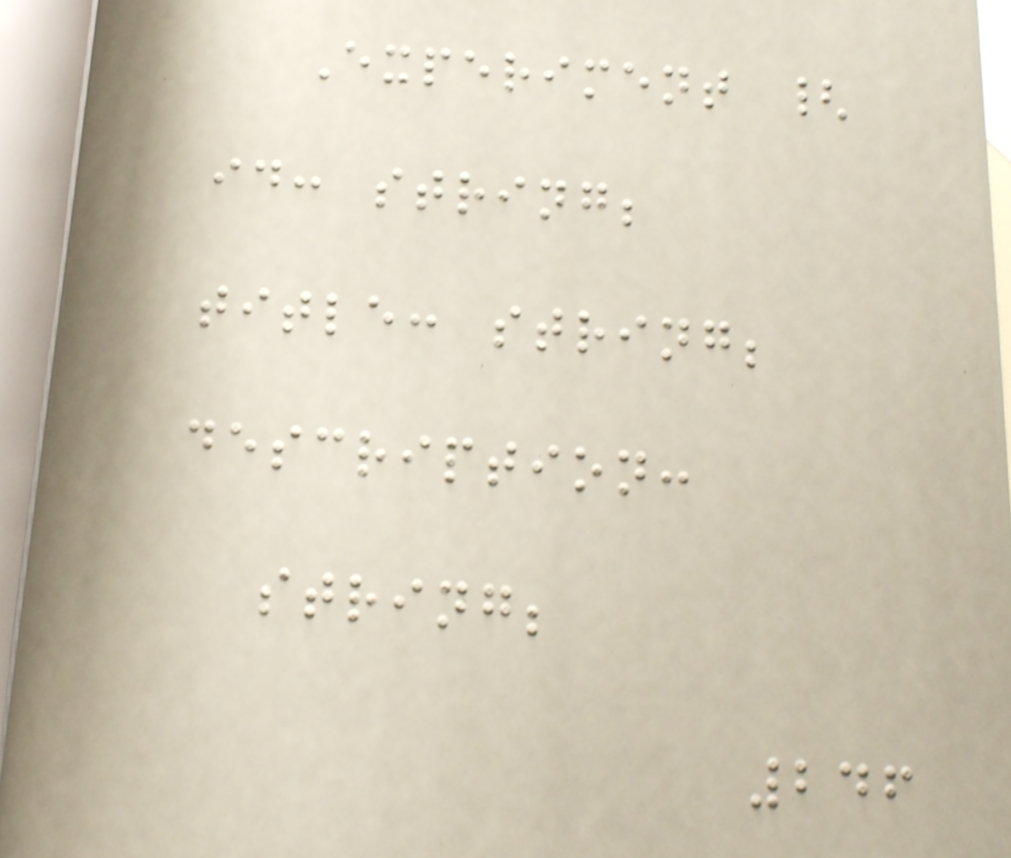Experiment {
id: string;
title: string;
description:
string;
246
